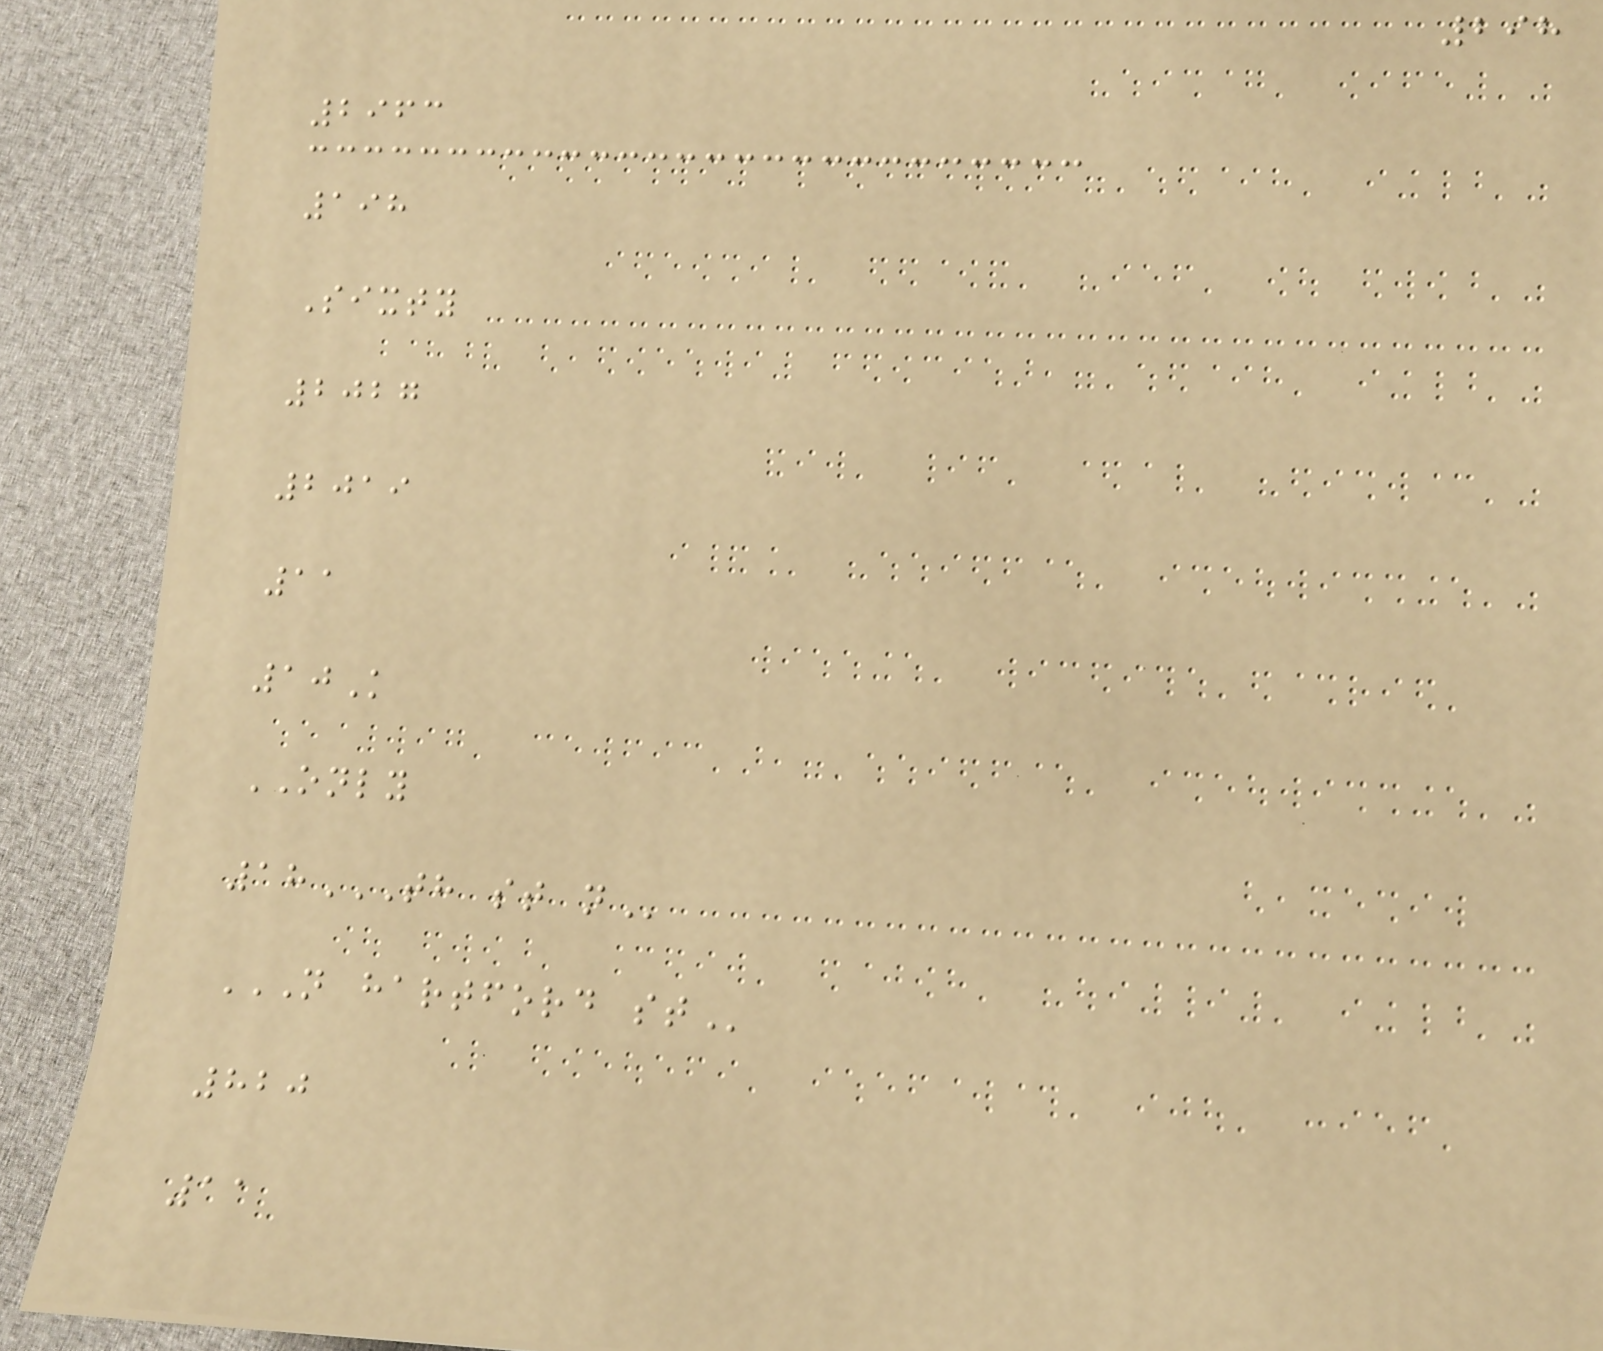298
2963
198
Sixty
2027
2019
11
10K
ONLY
18TH ST N
N HARTFORD ST
820
11
